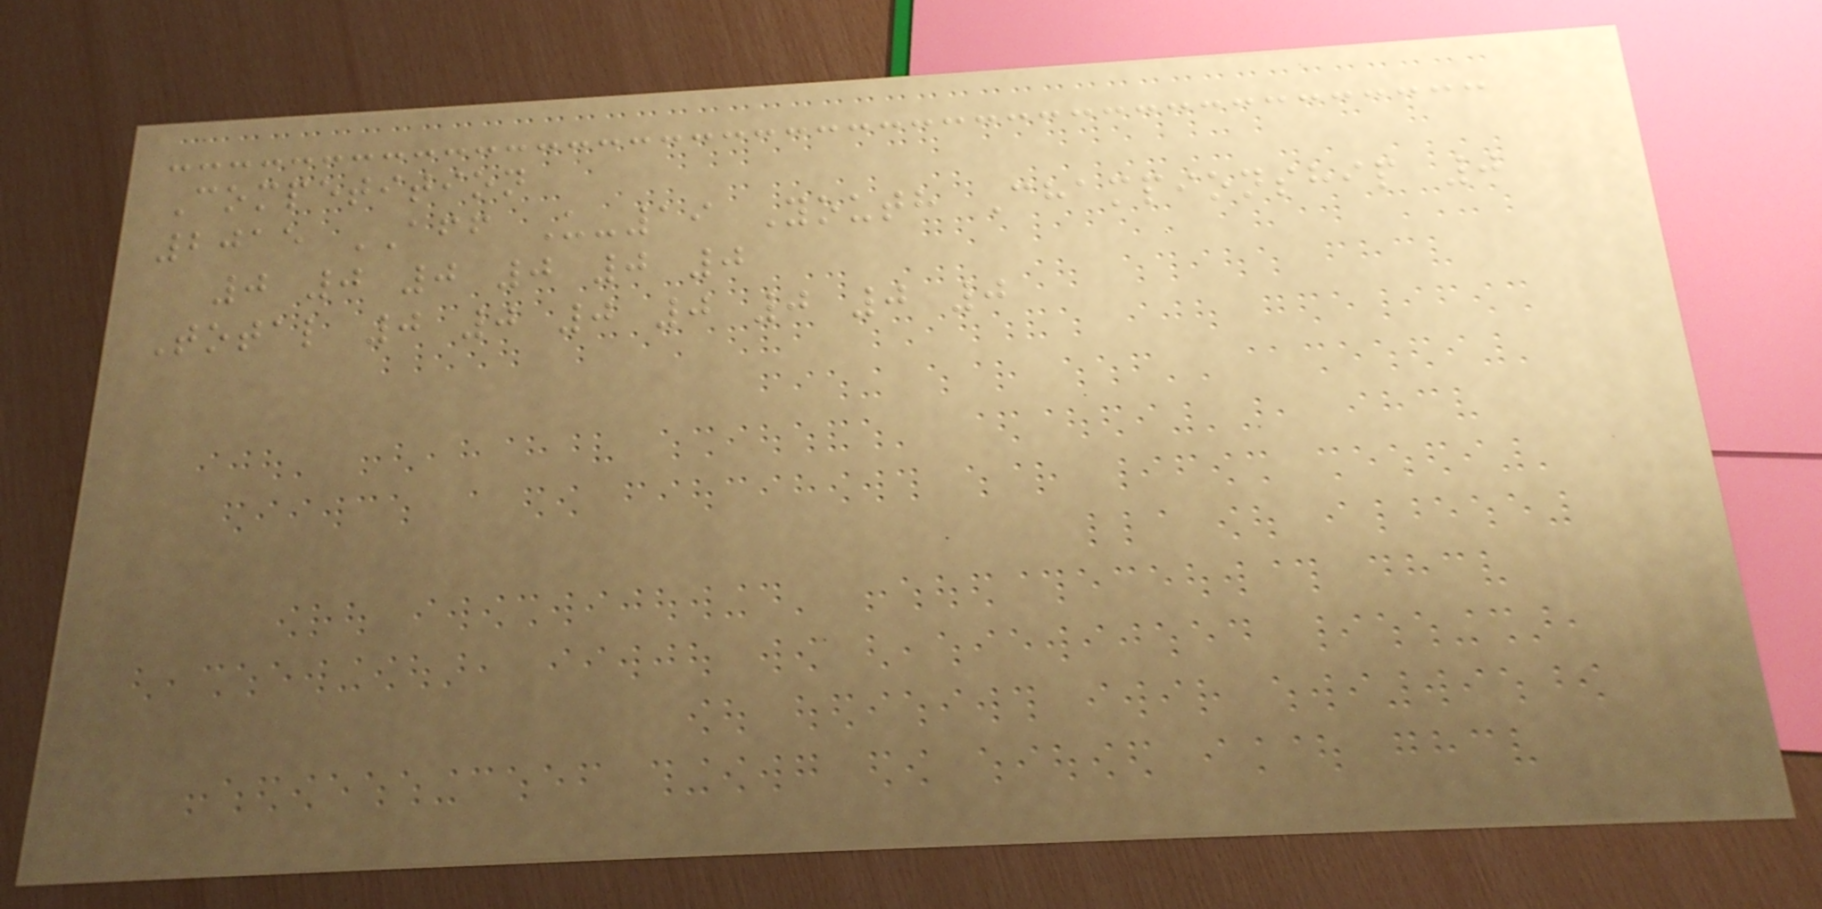Competition
2015 AFF U-19 Youth Championship 0
0 0 0 0 0 0
Total 0 0 0 0 0 0 0
